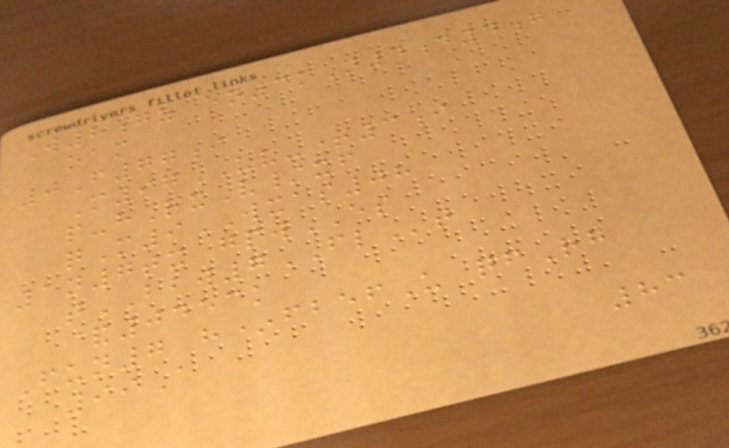W8gz en3kN4d4g
oam
0F77i
M97VV-+3i
p-hRxV/xf
qM9WXAS08
1n7tx gpwES
tBBW7FLt
&0453k
Fun7 h*fbefU qfRg
99A
83
